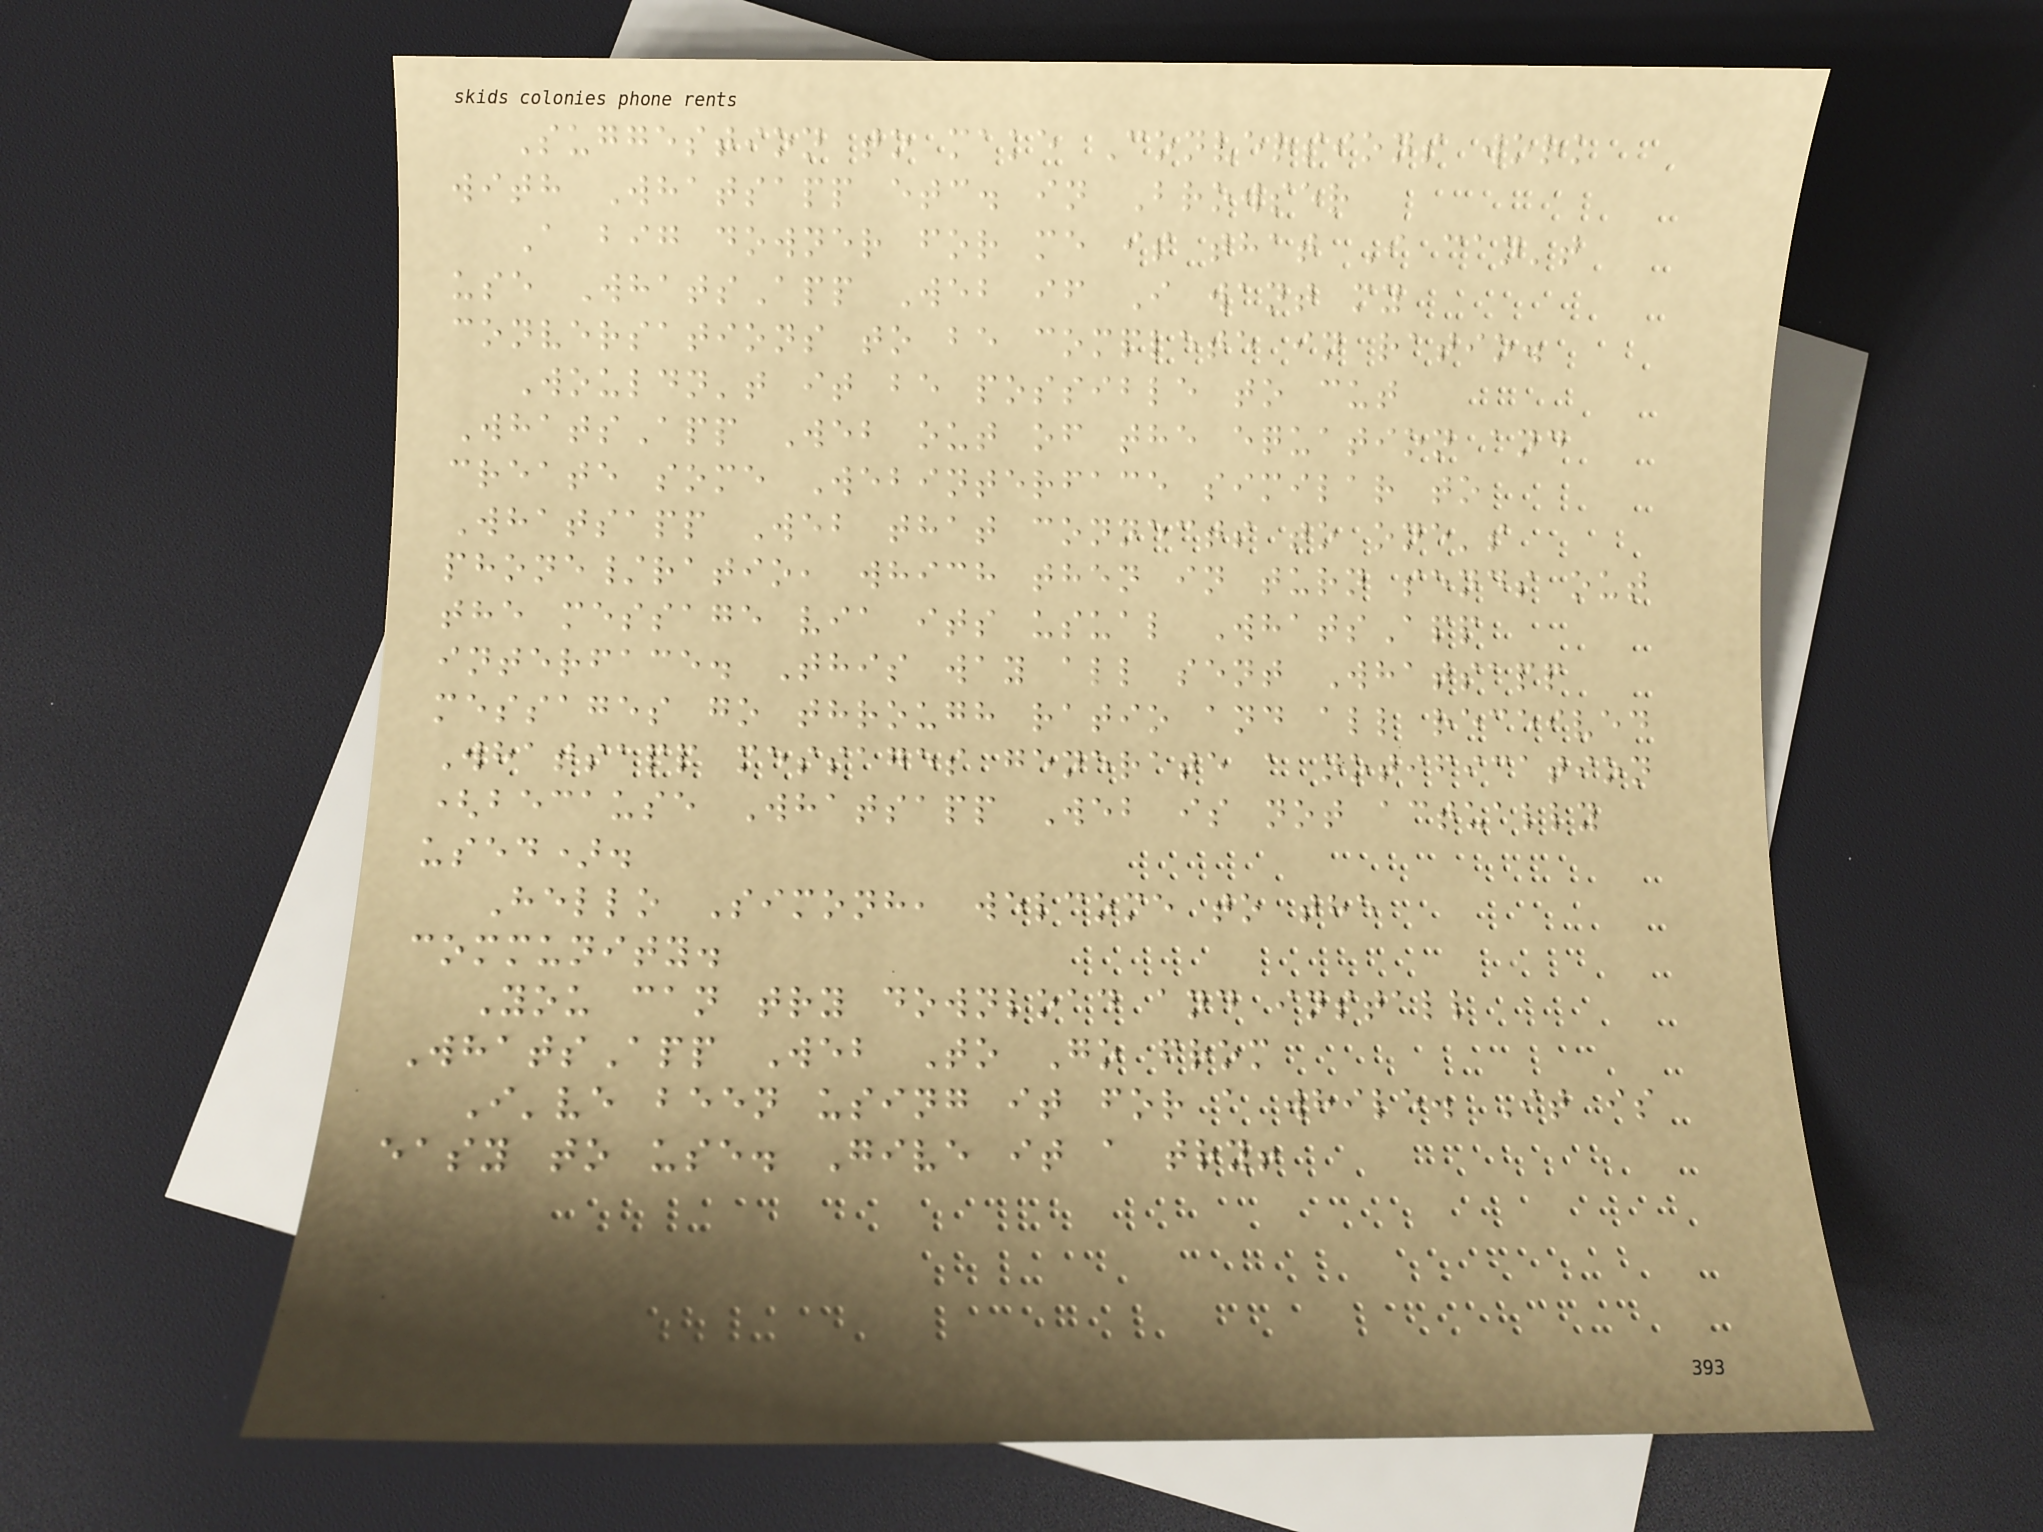Suggestion to make Conversions work
with Whatsapp etc. in Browser
A big downer for me is that I can't
use WhatsApp Web if I want my
conversations to be complete in ratio.
Wouldn't it be possible to cut
WhatsApp Web out of the equation and
create some Webinterface similar to
Whatsapp Web that connects to one's
phone/ratio, which then in turn sends out
the message via its usual WhatsApp
interface. This way all sent Whatsapp
messages go through ratio and all received
Whatsapp messages generate a notification
(because Whatsapp Web is not actually
used).
Hello Simonh, welcome to the
community.
You can try download and install
WhatsApp Web To Go from
I've been using it for a while. It is
easy to use. Give it a try!
